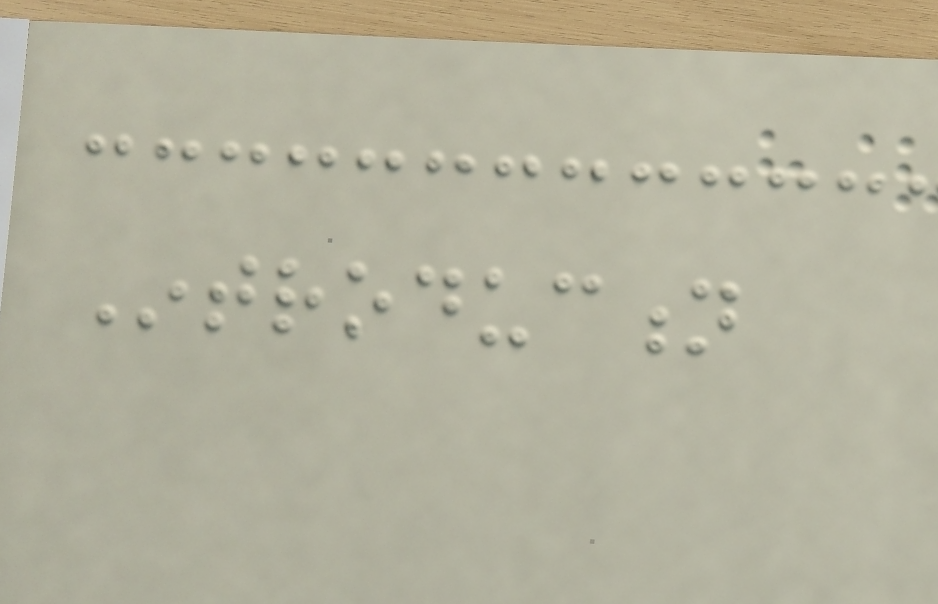Introduction
